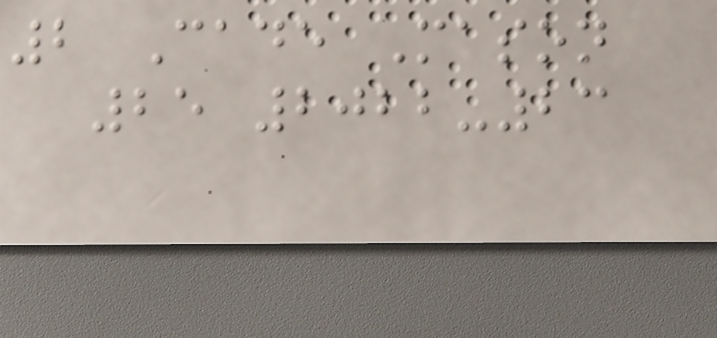2 Cade Mason
25 2022-23
